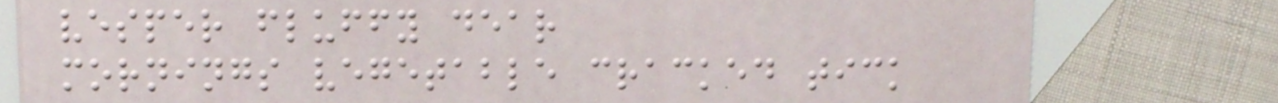vesper fluffy dear
mornings vegetable cracked tick
